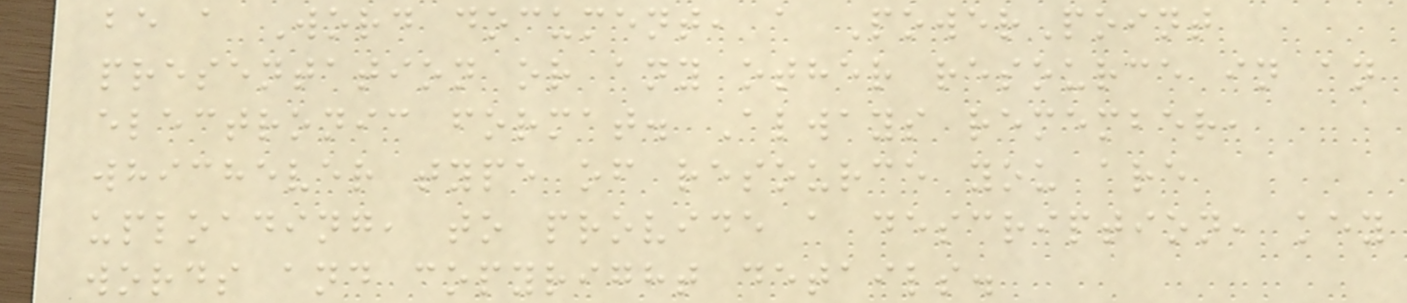be a Word document, a PowerPoint
presentation or any other resource in an
electronic format. Always remember,
whichever type of resource you are
uploading, to provide a description, key
words and copyright details.
